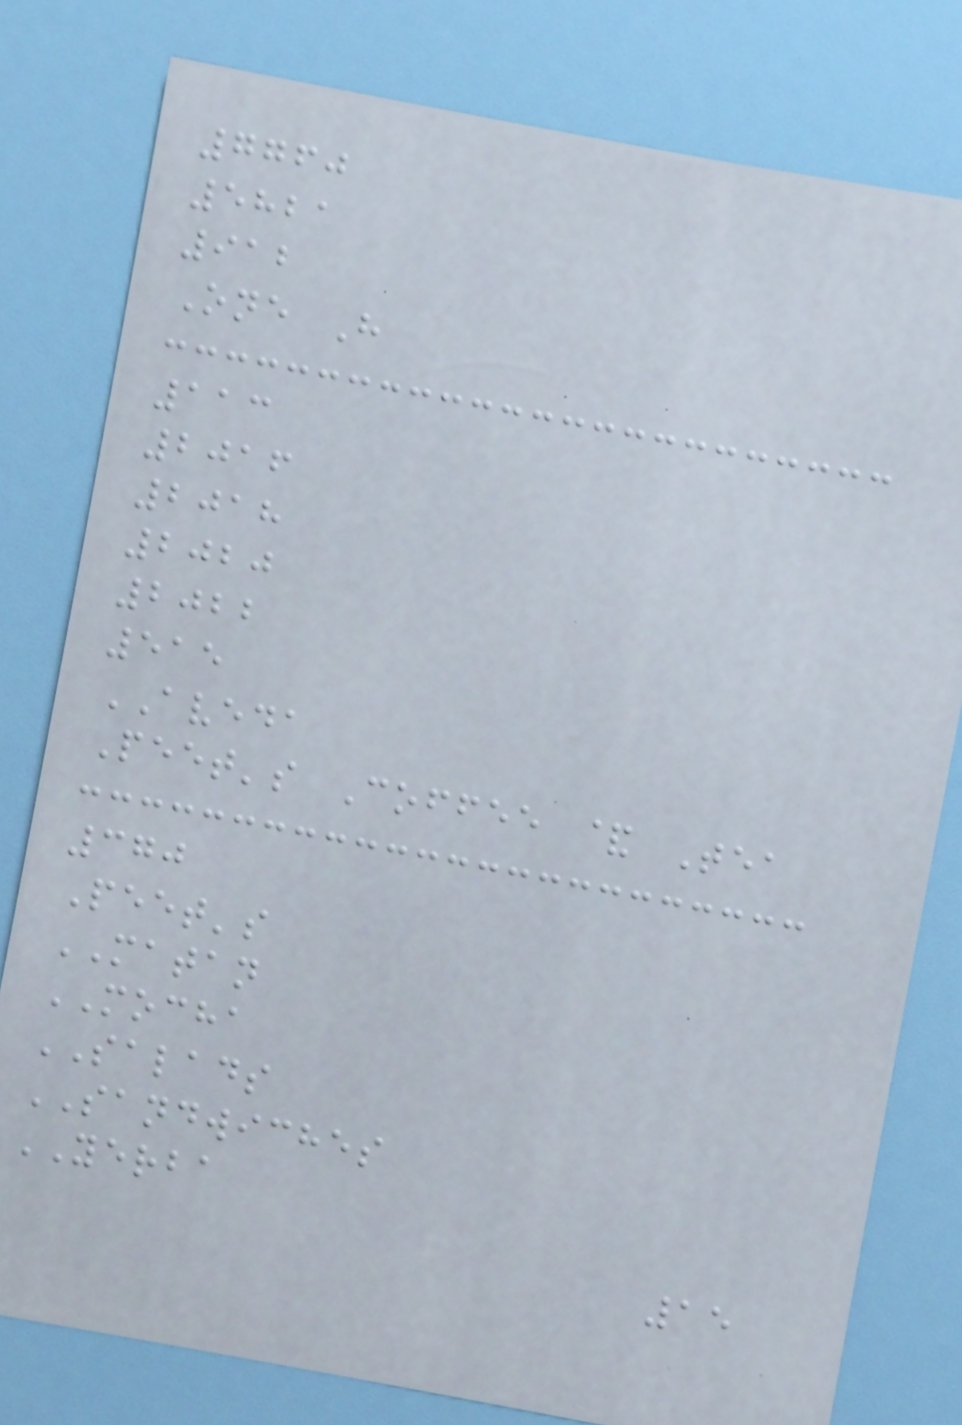7760
5821
912
One H
113
2016
2018
2020
2022
515
AVEDA
Peet's Coffee & Tea
370
Peet's
MATAN
MOCHA
SALADS
SANDWICHES
YERBA
15
